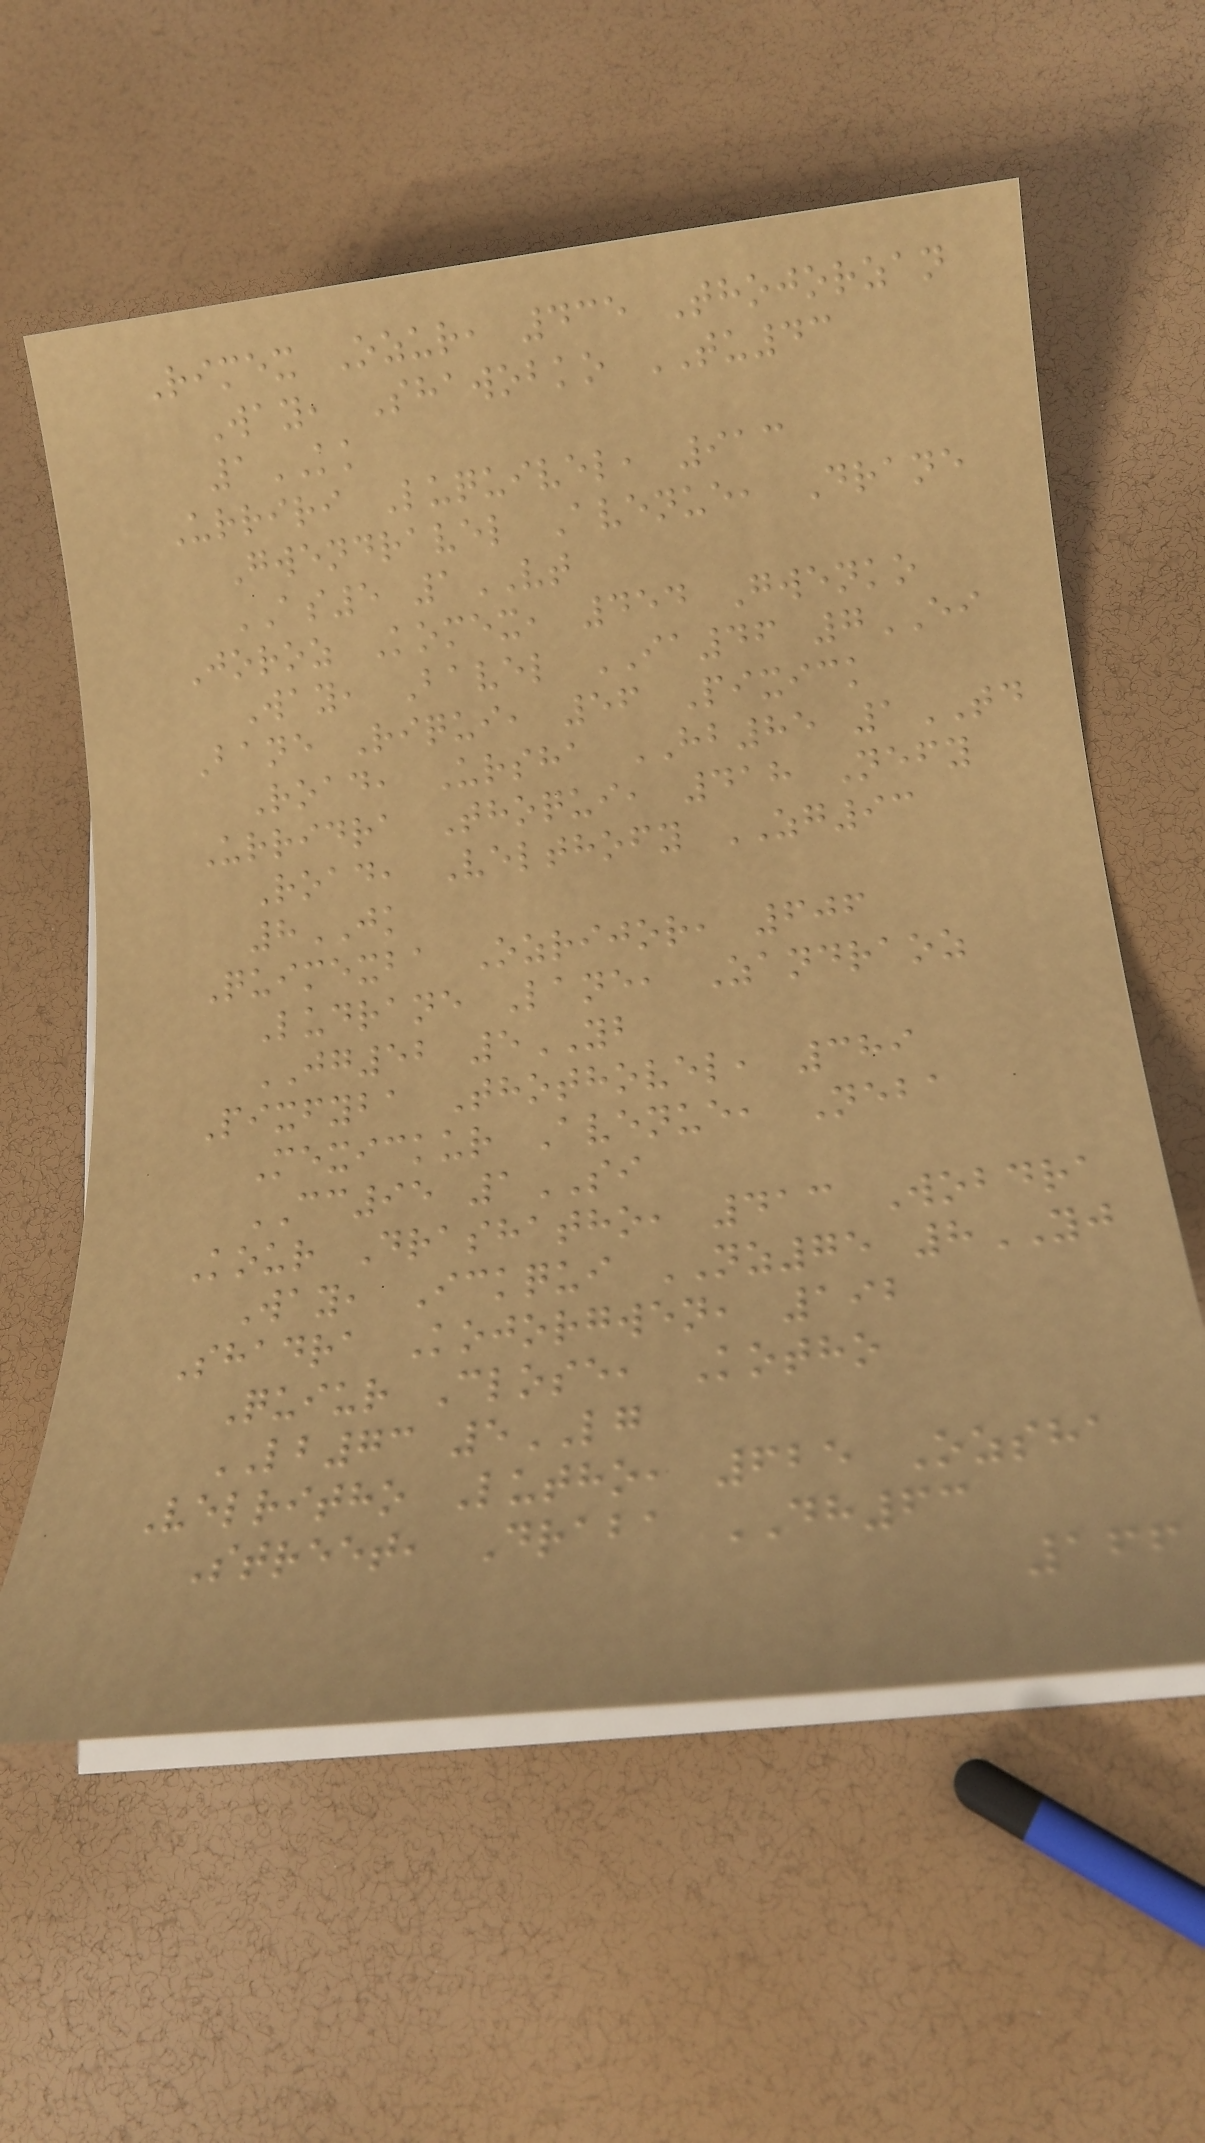Rimex Ozur, 435 Thojorzan
Way, Shawobko TU43
1KK
Urriri Luquivel, 913
Gwendravel Avenue, Drane
AS5 1VT
Joroz Komex, 454 Gwenko
Way, Bavel IA46 7EI
Bane Riqui, 56 Pixick
Road, Ursha HB85 1TD
Urridra Thoqui, 418 Nefy
Road, Velthofy ZG93
8JK
Quimexba Ozrijor, 606
Ludrane Lane, Zandraoz
JG52 5YB
Pixfyba Thothovel, 389
Mexickur Avenue, Neba
CC95 1SI
Kour Drashatho, 413 Wobdra
Way, Ickqui NZ75 8YJ
Shadra Kojorgwen, 192
Quiur Close, Kotho
LB73 5LG
Velritho Lutho, 625 Ozsha
Street, Draba DH63
166
